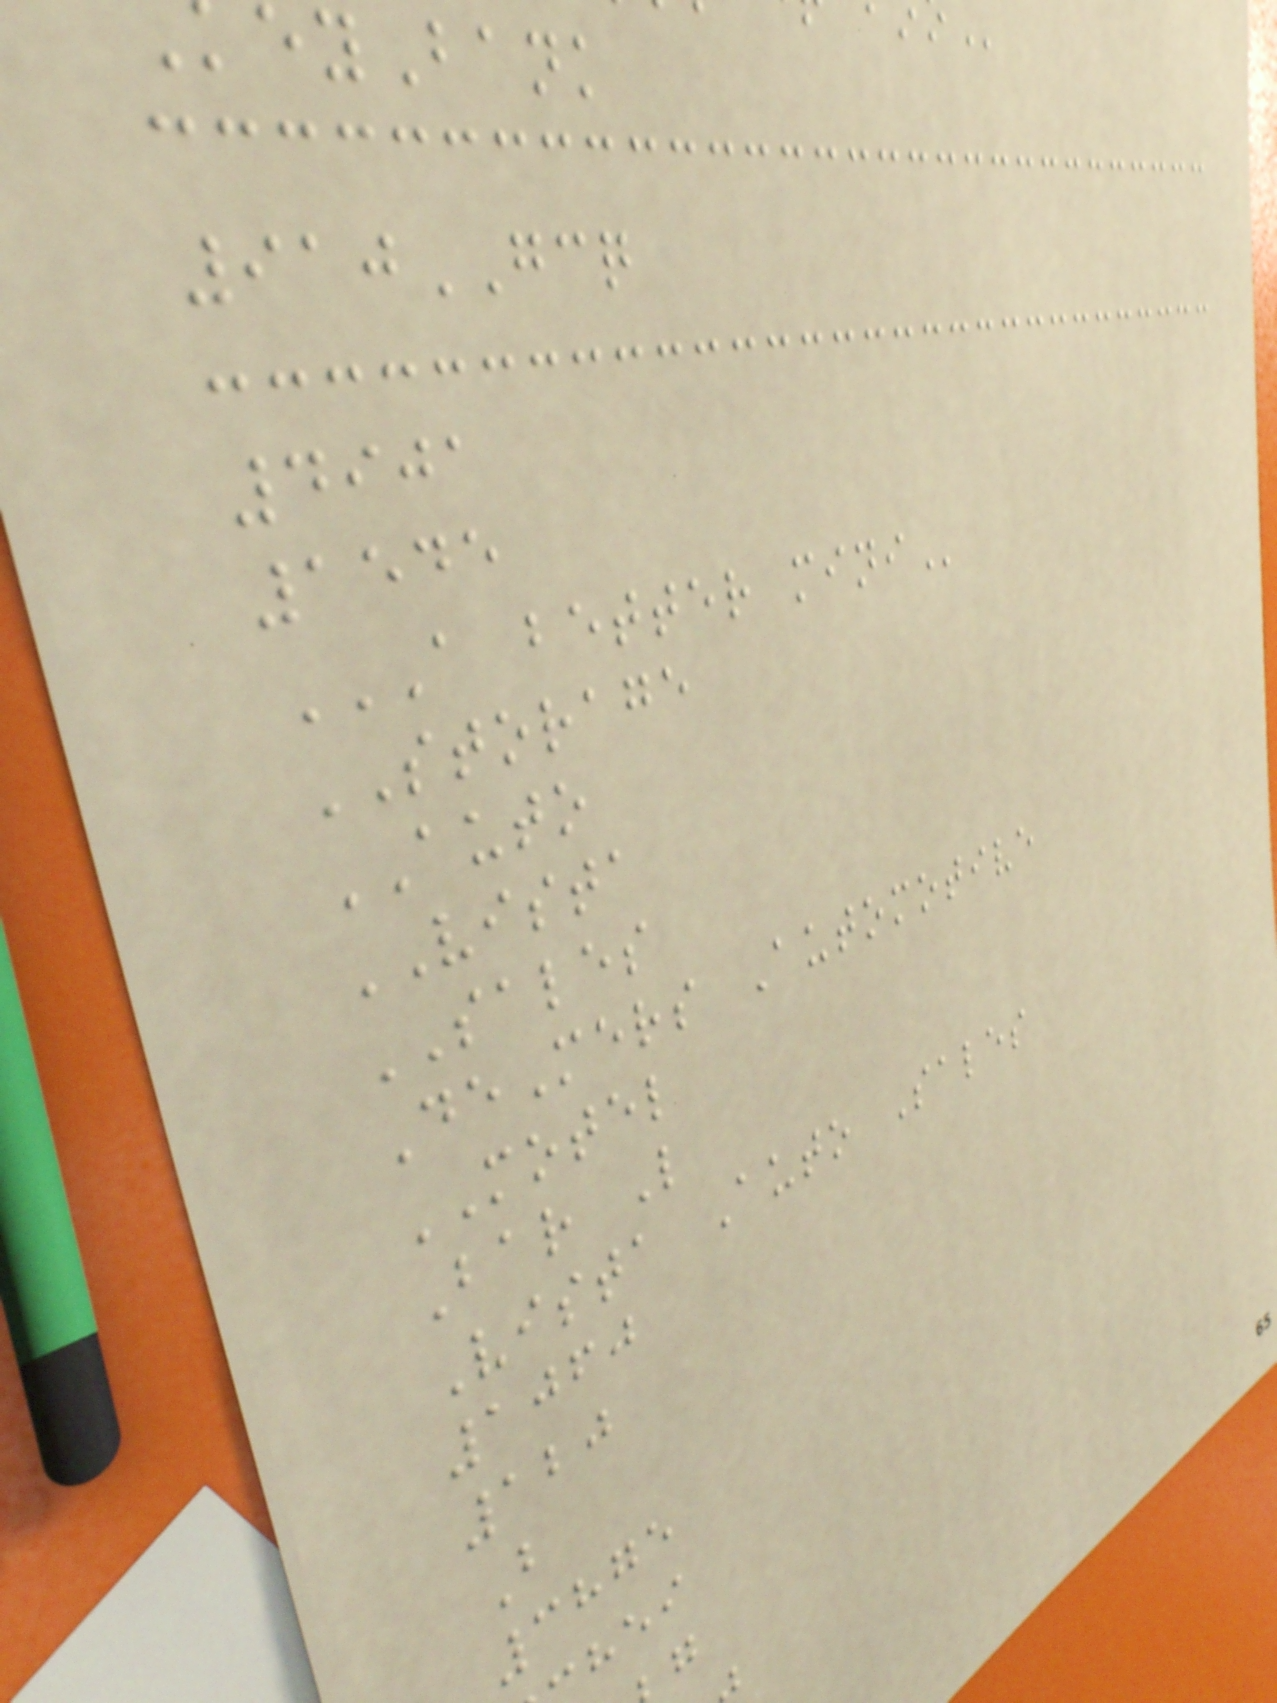eyBank
910GCQ
4901
1545
A BETTER MINI
STORAGE
AUTO
VISTA
SALES
DeMers Automotive
MOTEL
Bar L
Vista Auto Sales
1060
120
B
3875
